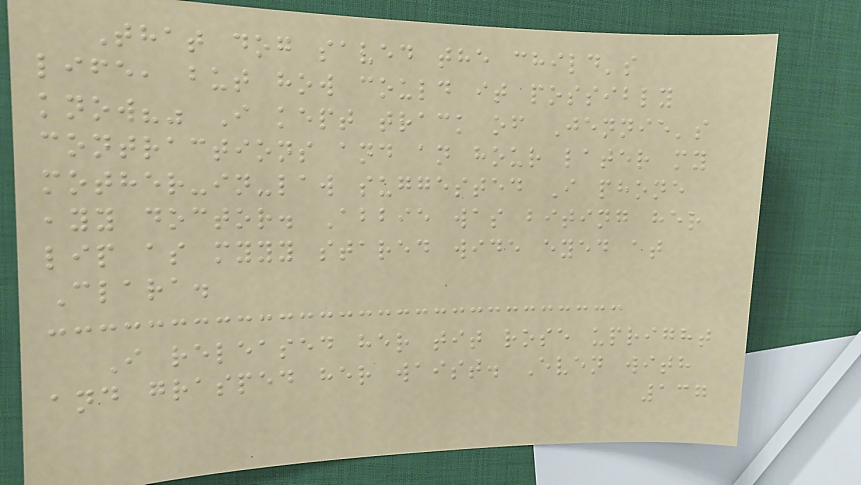That dog saved the child's
life, but how could it possibly
know?" I kept track of Jennie's
contractions and an hour later my
mother-in-law suggested I phone
,yy doctor. Abbie was biting her
lip as myyy stared wide eyed at
Clara.
I released her tit rose upright
and grasped her waist. Even with
137
